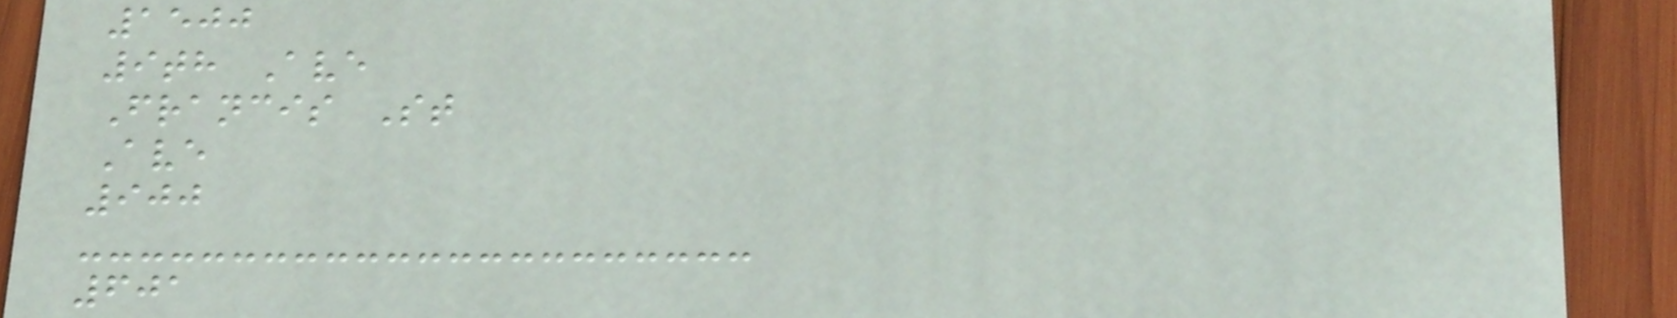1500
9th Ave
Francis St
Ave
900
601
